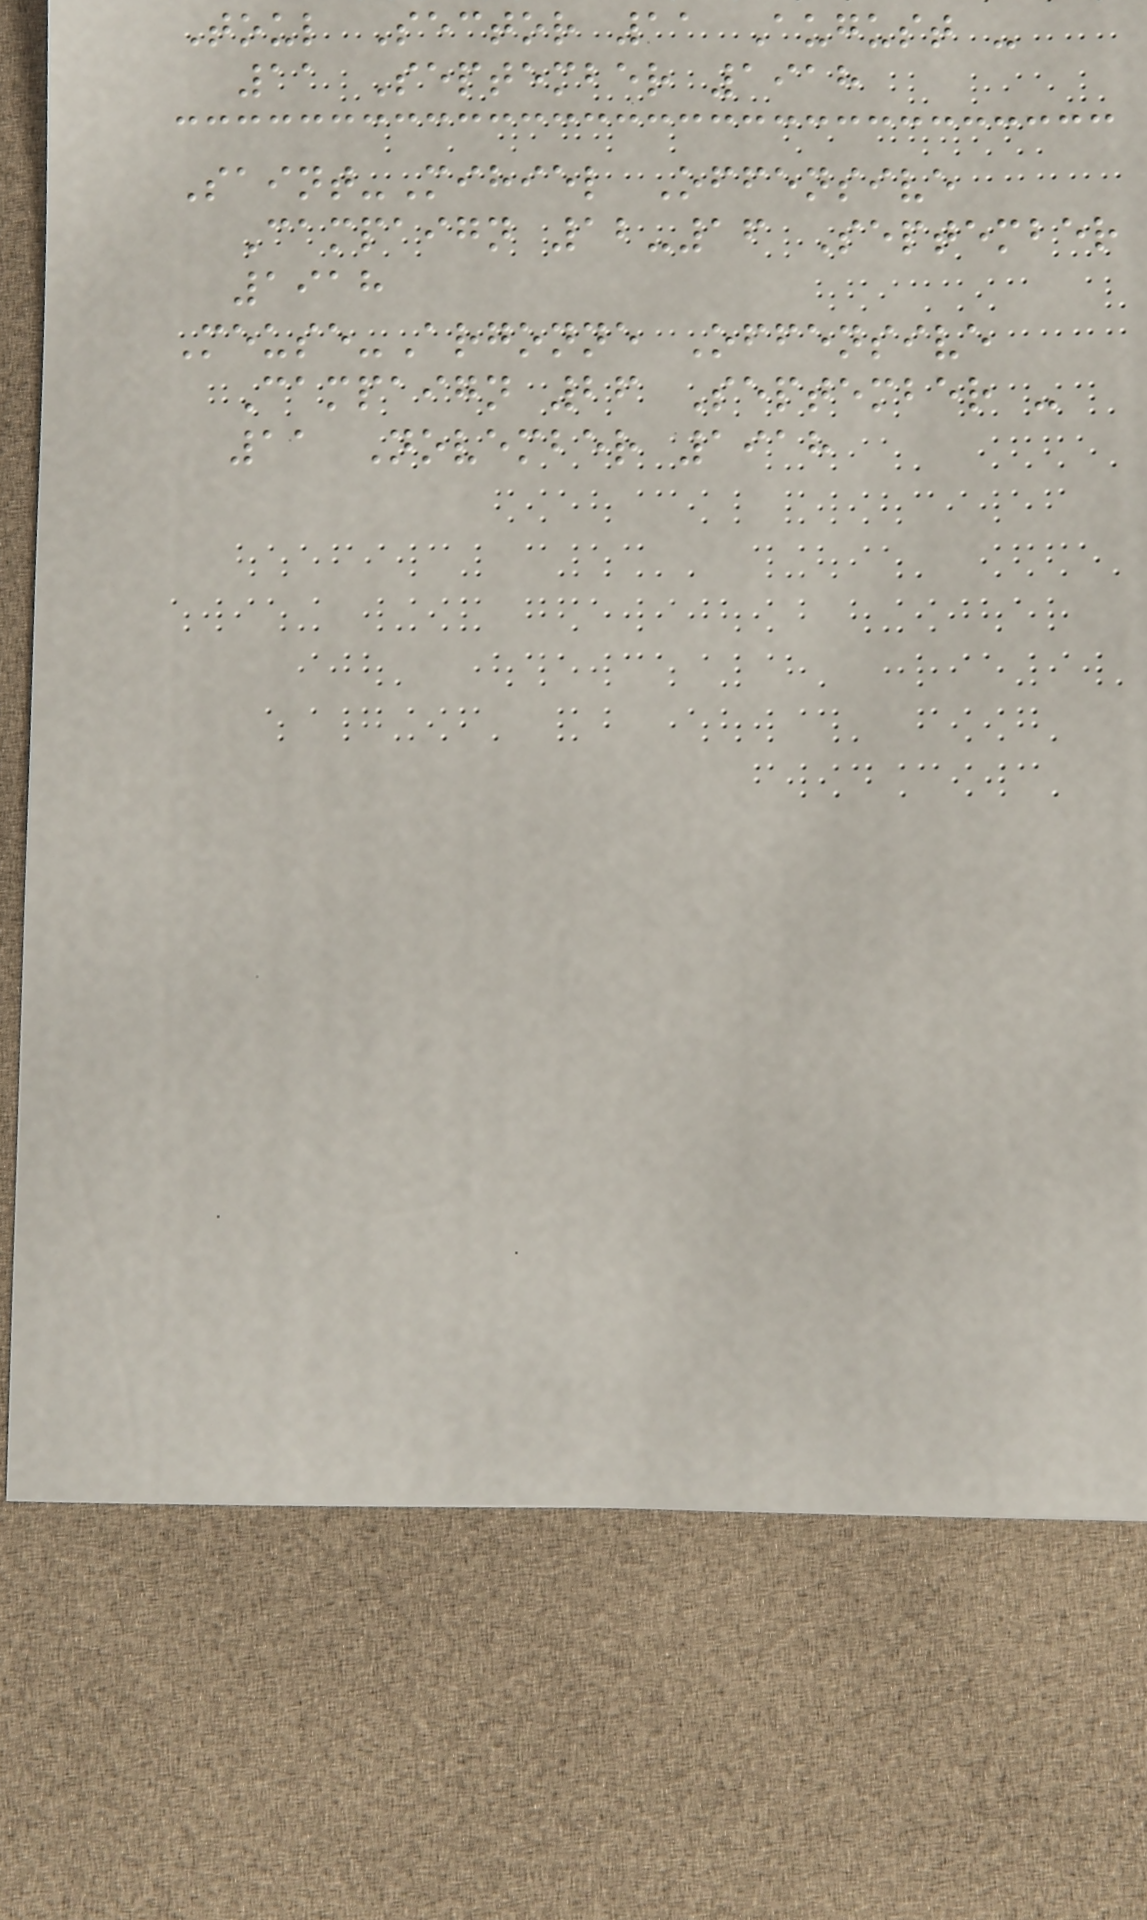Toul Sector 11 August -
11 September 1918
Saint-Mihiel Offensive
Campaign 12-16 September
1918
Meuse-Argonne Offensive
Campaign 26 September -
11 November 1918
